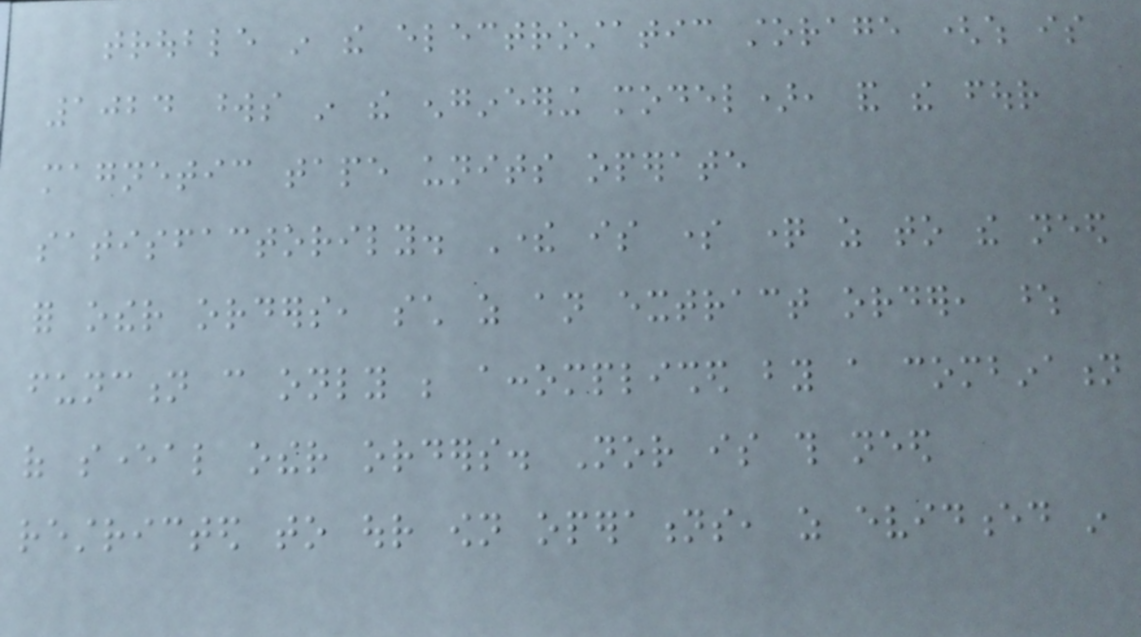trouble in the electrostatic storage (which is
1024 words in the engineering model), and the four
magnetic tape units operate
satisfactorily. There is some question as to the need
for other orders, such as an extract order, whose
function can only be accomplished by a combination
of several other orders. Nor is this need
restricted to our own operations, as evidenced in
